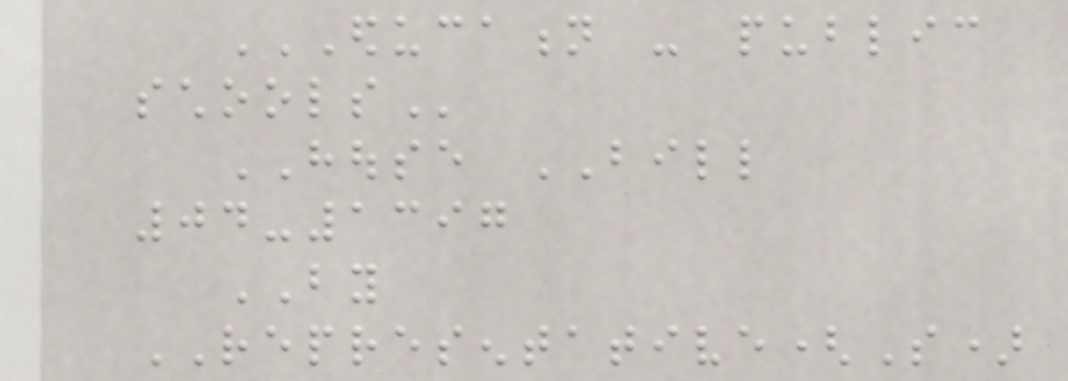EDUCATION - PUBLIC
SCHOOLS
HOUSE BILL
04-1397
BY
REPRESENTATIVE(S)
